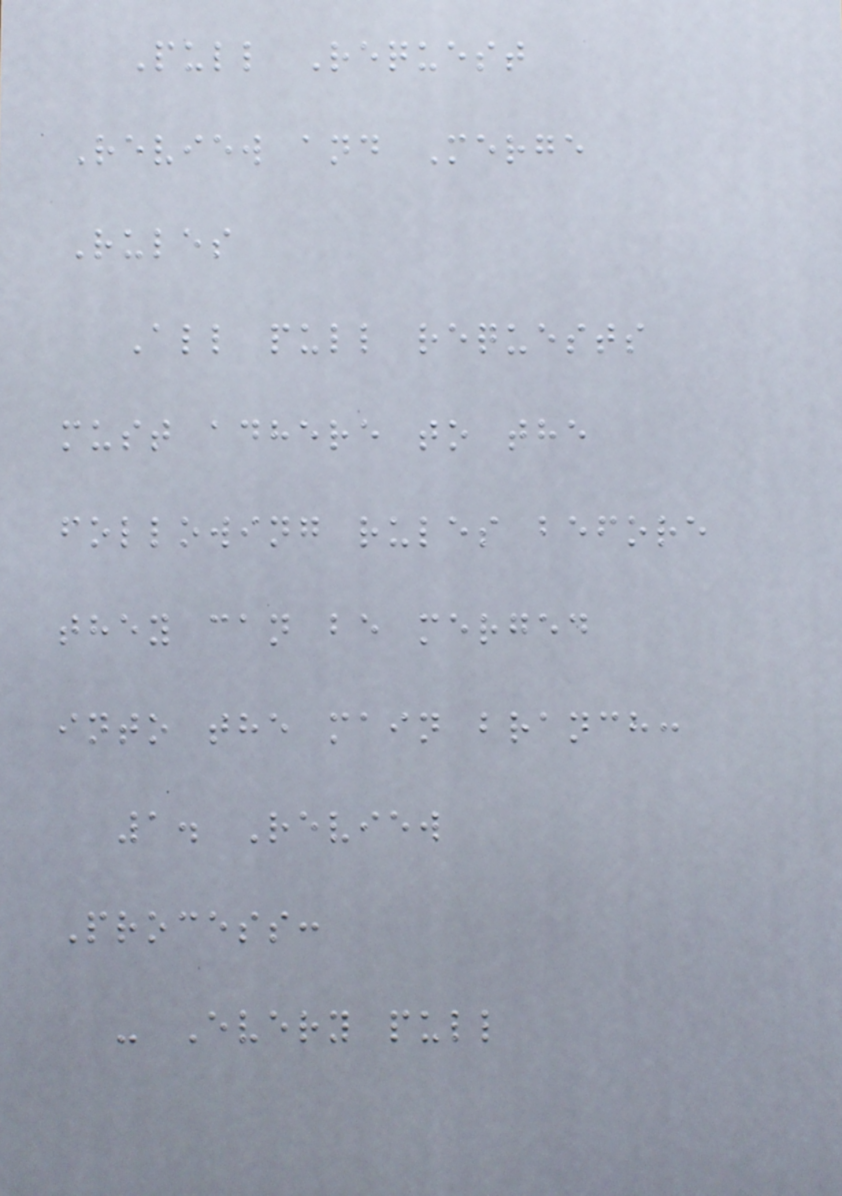Pull Request
Review and Merge
Rules
All pull requests
must adhere to the
following rules before
they can be merged
into the main branch:
1. Review
Process:
- Every pull
